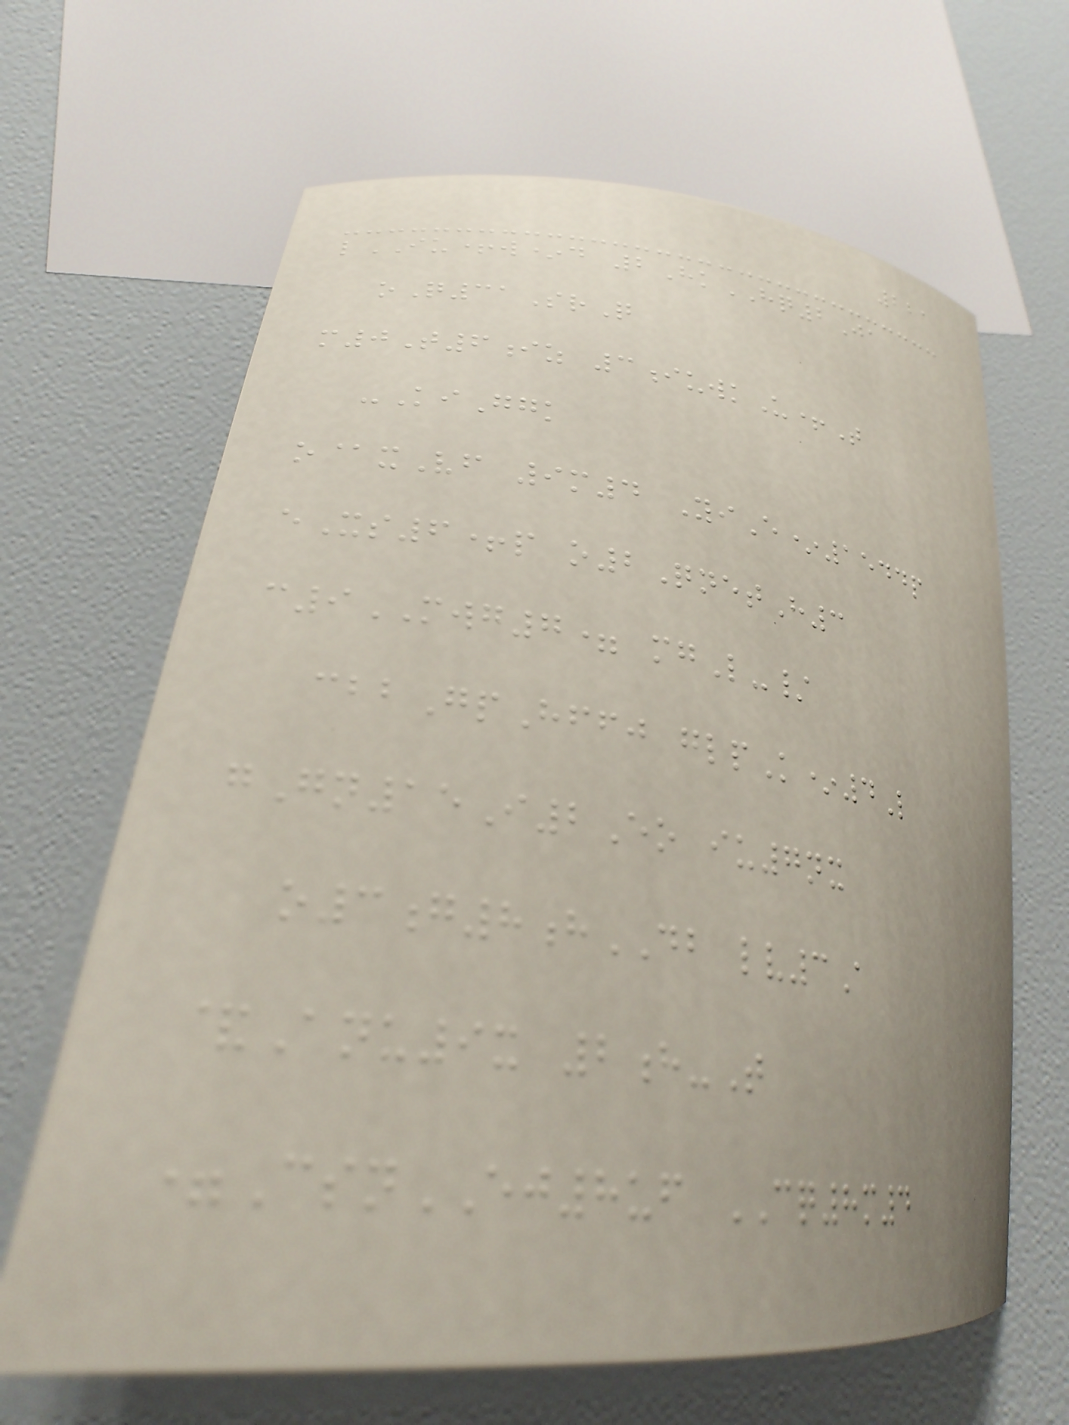221
lIU+w*d 2HkHQ2Ja
oQ31SrQ
m0T6iz 3iuwkU+T
-KiGgk
o@xVf 9m4 YiE*1544p
eXs6+p o2QnetH3
c9MWG7= mgL-/
cbbGpHffj glpK*4L
gGn15I2Eo iu7nx
o3g8hDB lv3A
&Anu9x 2h-T
=CsnEJ8uf CQ8m4
